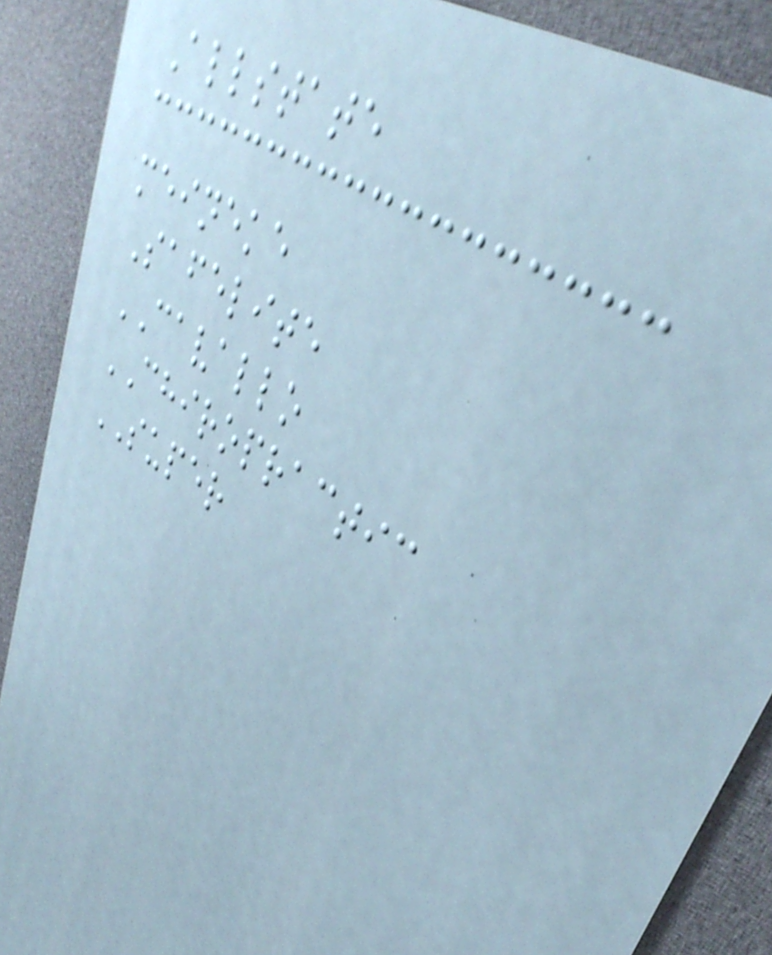Allstate
meineke
Safelite
CAVALLO
CHIROPRACTIC
SUPER
